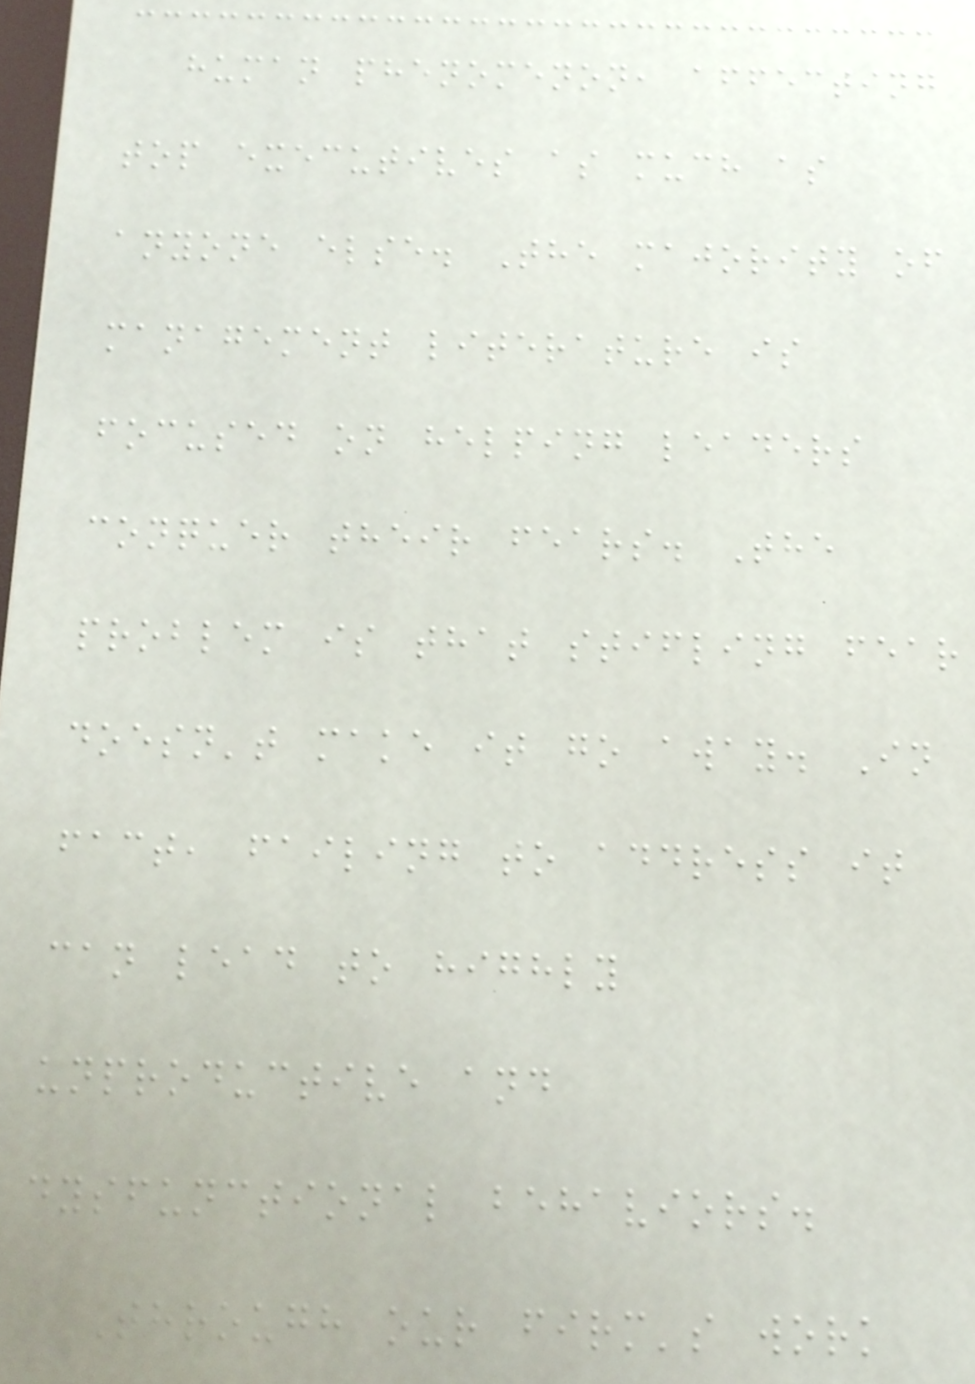human phenomenon, affecting
top executives as much as
anyone else. The majority of
management literature is
focused on helping leaders
conquer their fears. The
problem is that stifling fear
doesn't make it go away. In
fact, failing to address it
can lead to highly
unproductive and
dysfunctional behaviors.
Through our firm's work
